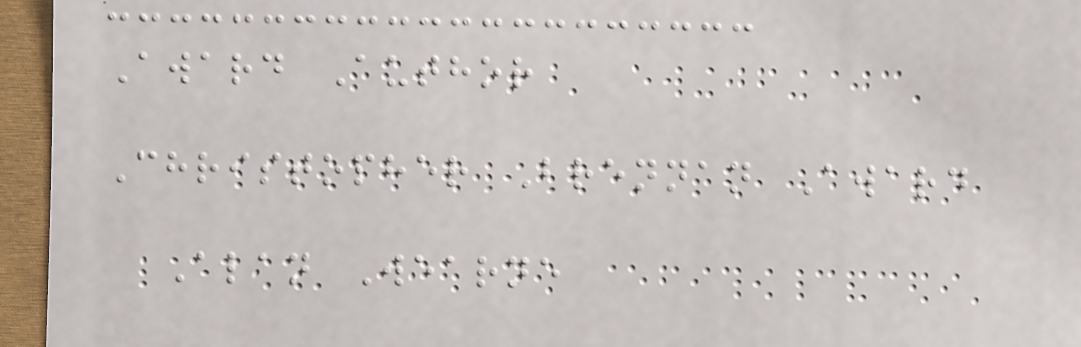Award Author
Christopher Brennan Award
Alan Wearne
